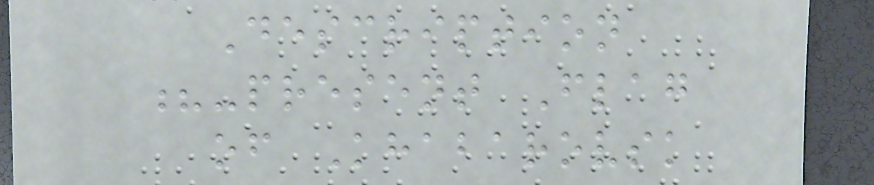Description
?-present Flag
of Khabarovsk
